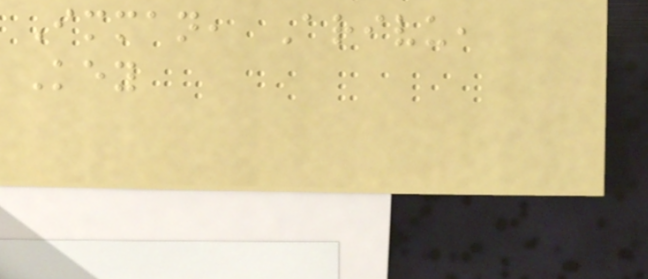Imman, Arivu,
Key
